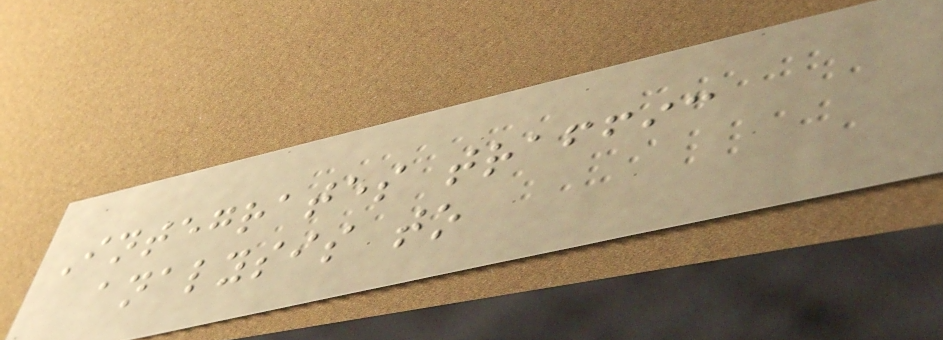Integrates traffic
analysis to
